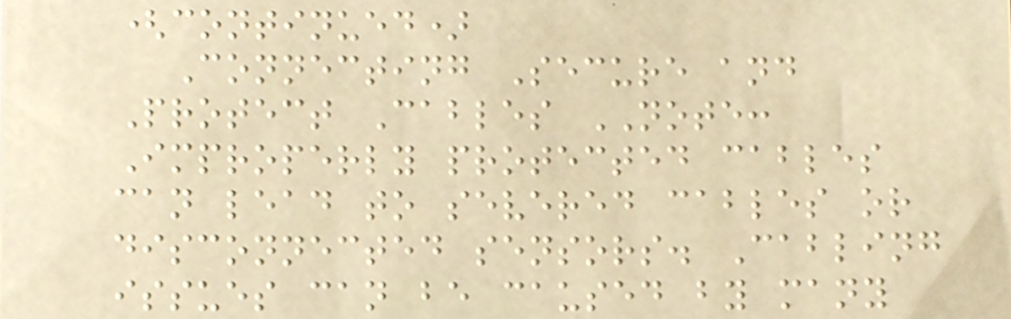(continued)
Connecting Secure and
Protect Cables NOTE:
Improperly protected cables
can lead to severed cables or
disconnected sensors. Cabling
issues can be caused by many
